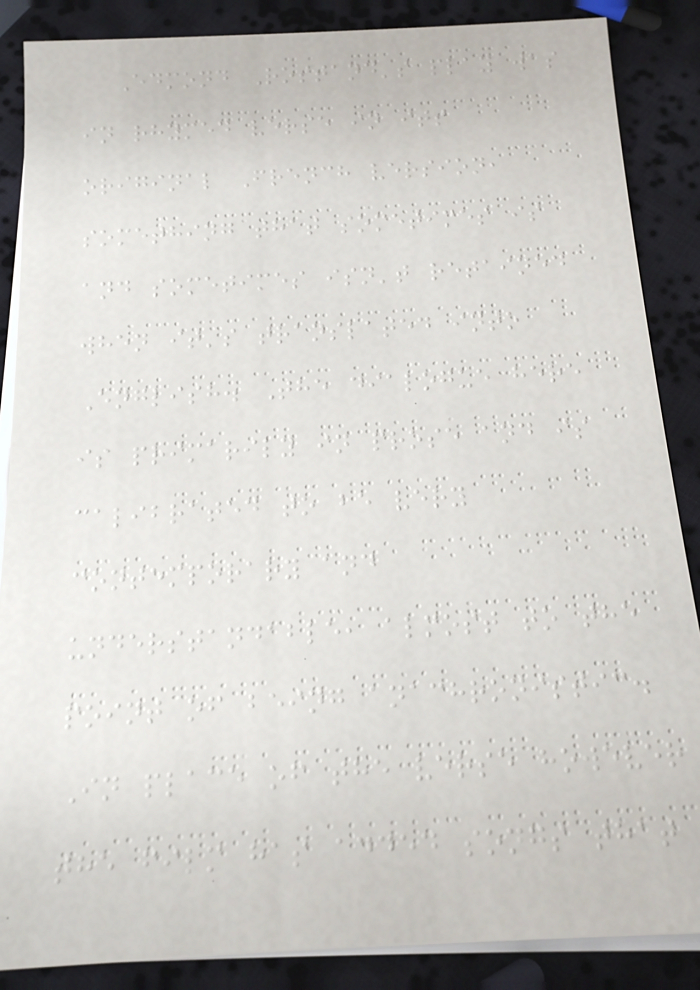Edmond Rostand's play was
in rhymed verse in its
original French version,
something that sometimes is
and sometimes isn't retained
when it's translated into
English. The dialogue here
is primarily in prose and is
calibrated to be very
contemporary and
understandable, almost to the
point of being anachronistic.
In place of the verse however
the film has added songs that
